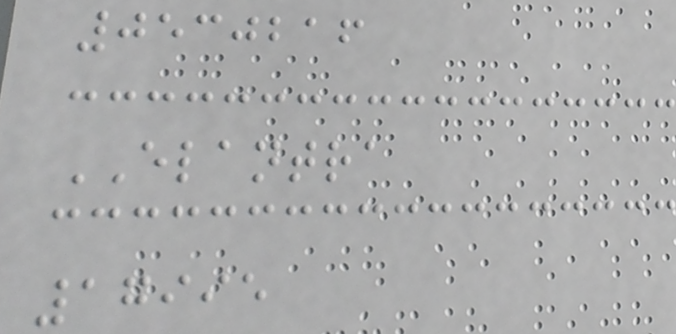0530216
ELANTRA
17995
